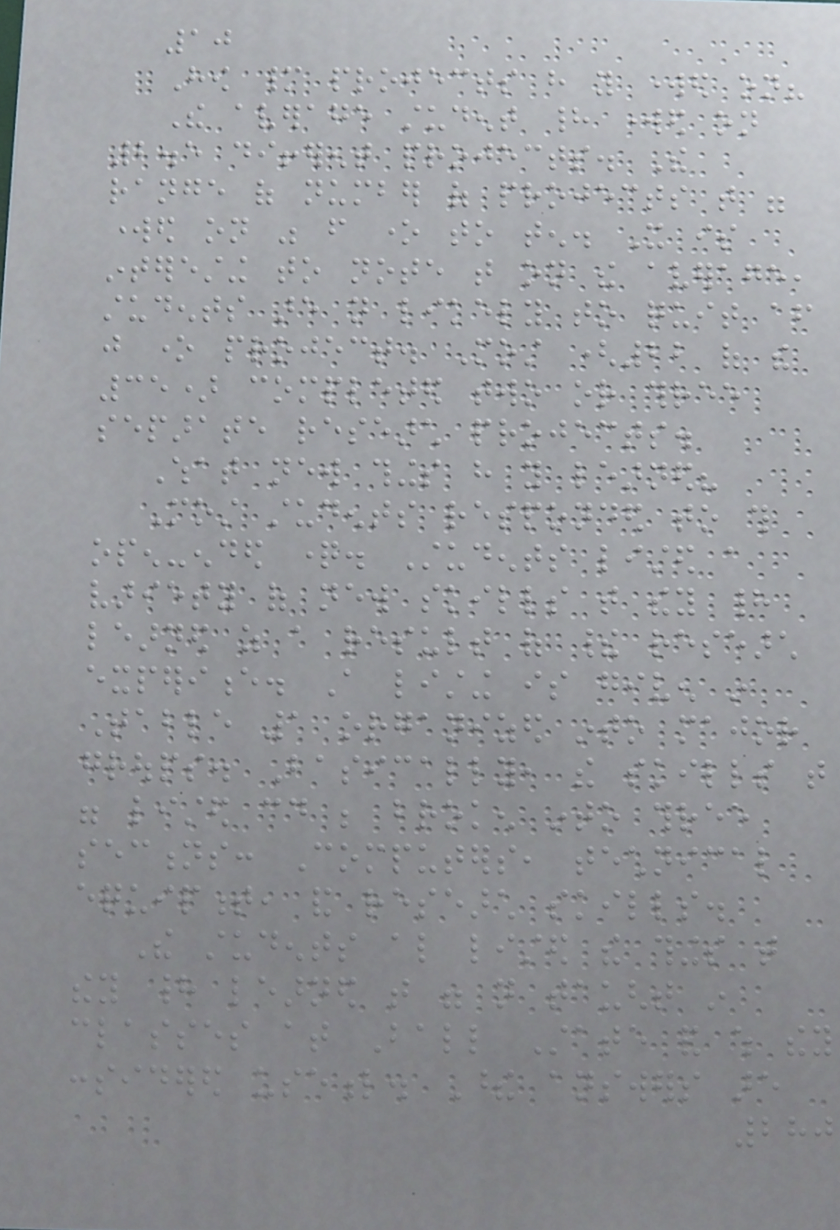10
How many projects have you worked on?
The average student had worked on
2.5 different projects. The
range of number of projects that were
worked on was from one to ten. It is
interesting to note that on the average,
students are not likely to quit after
just one project. Most (22 of the
35) completed two or three
separate research projects.
What new things have you learned?
Most students responded to this
open-ended question. Students listed a
variety of new skills that they had
learned as a result of their research
experience. A listing is given in
Table 1 organized into major
groups. Basically, the skills that
were listed could be broken into three
sections: Computers, technical
equipment, and research skills.
The students also listed the things that
they had learned that were not taught in
classes at Ball State and which they
considered useful. These answers are
280
